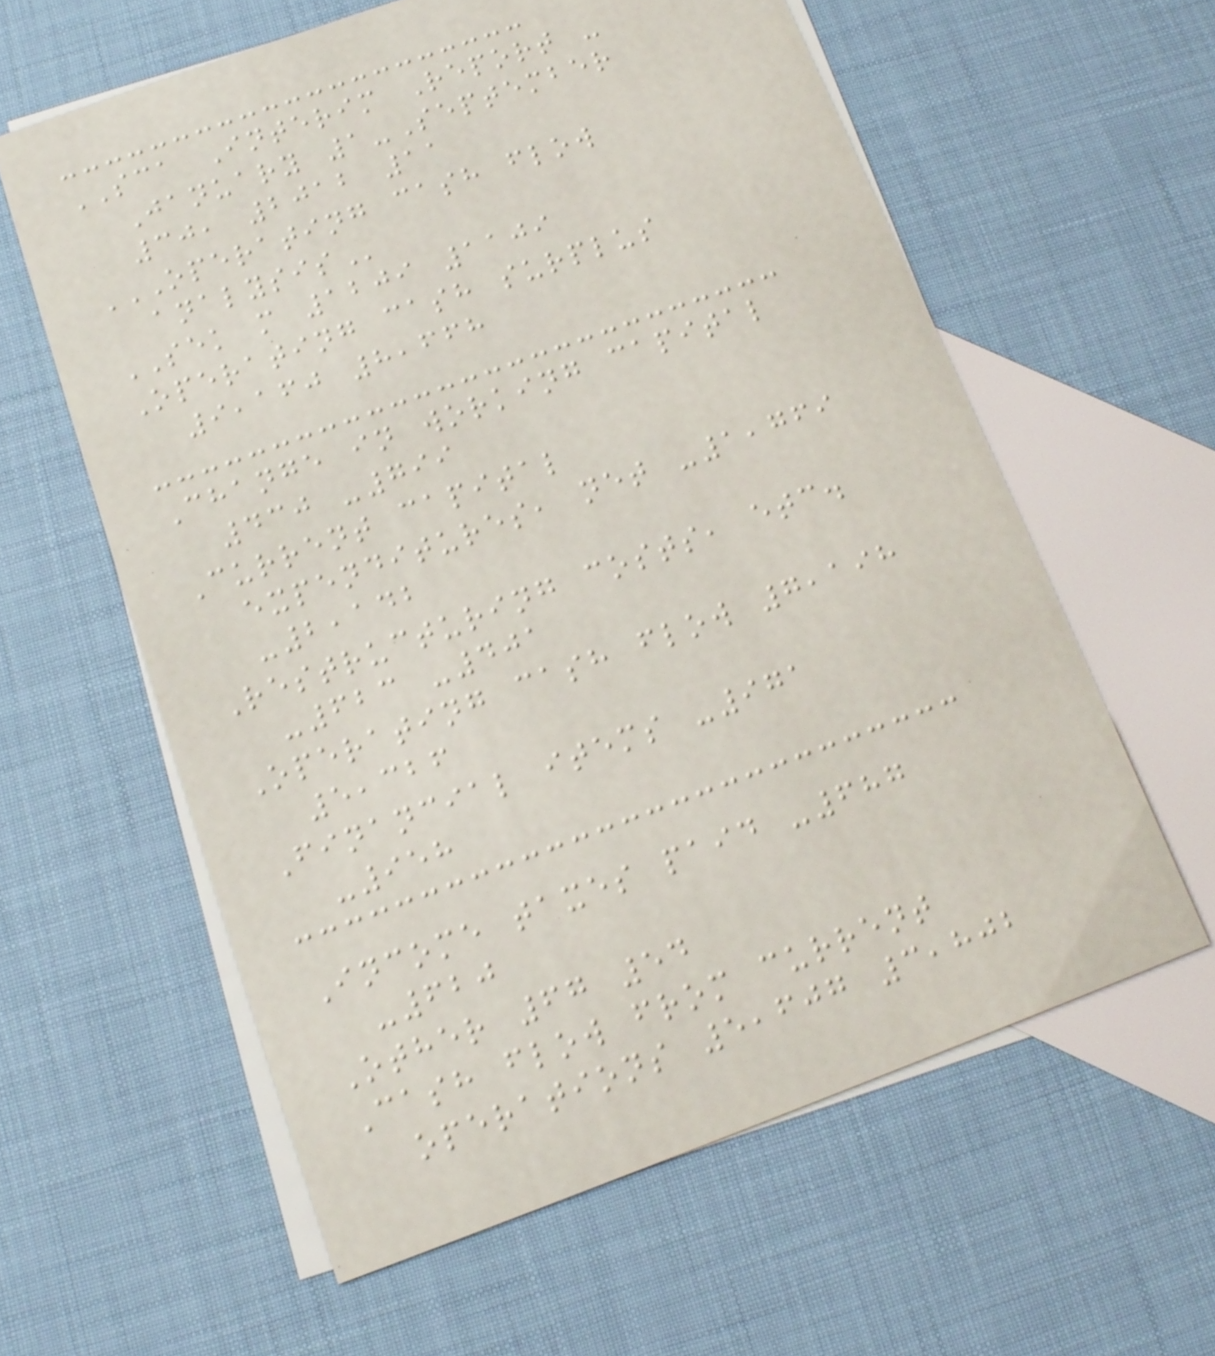SCA Interim Report -
January 1-September
30, 2012 11
OPERATING CASH FLOW
ANALYSIS
SEK m 1209 1109
Operating cash surplus
9,160 8,668
Change in working capital
430 -799
Current capital
expenditures, net -1,769
-2,142
Restructuring costs, etc.
-623 -401
Operating cash flow 7,198
5,326
Financial items -971
-958
Income taxes paid -687
-620
Other 67 54
Cash flow from current
operations 5,607 3,802
